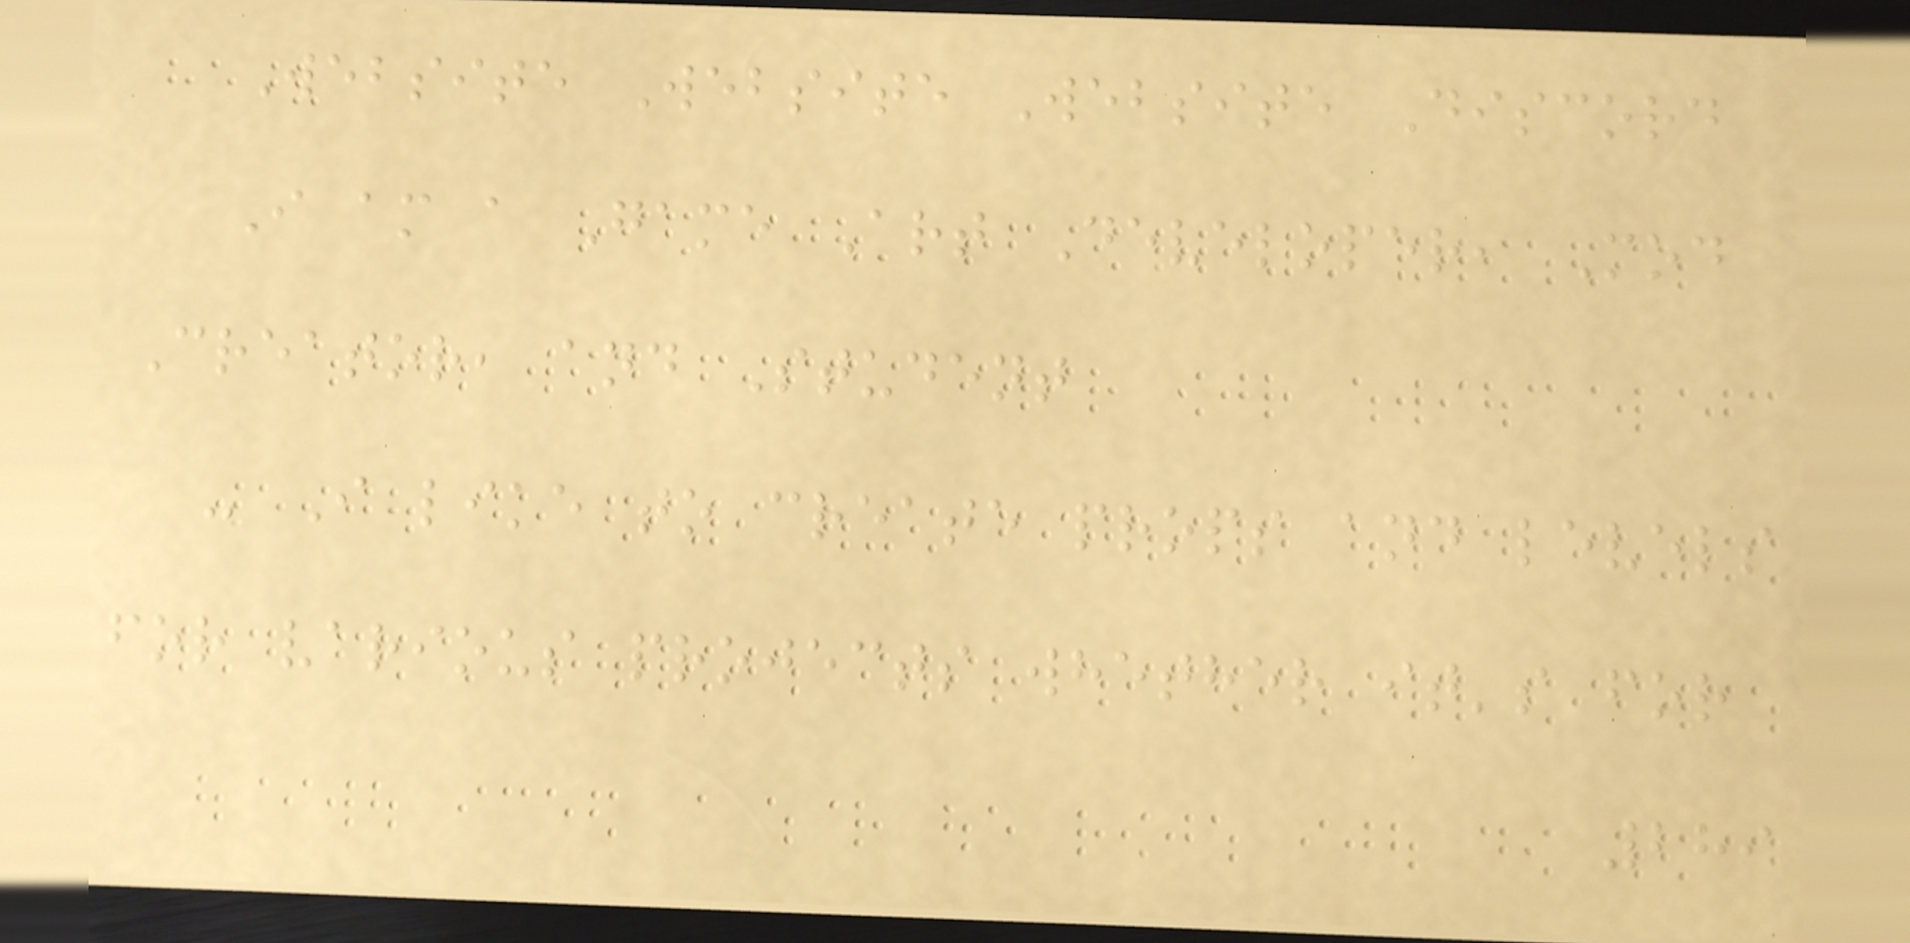Website Website Website Discord
I am a Game Art Developer, Mod
Creator, and Student
- I like to create props and levels
for various projects whether it's for
289
